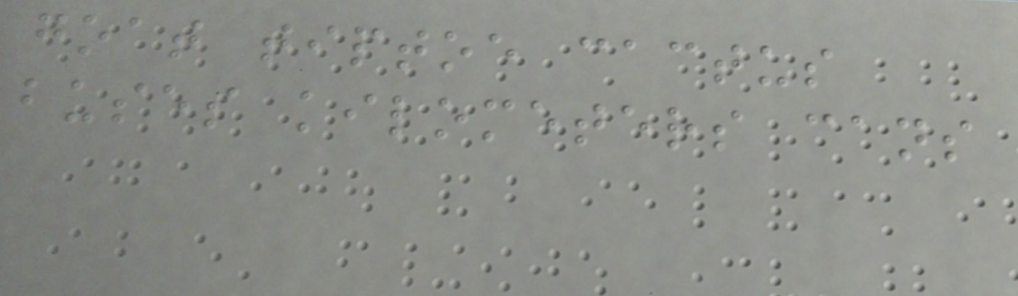goat tiptoe cactus
buses kilometers cans
